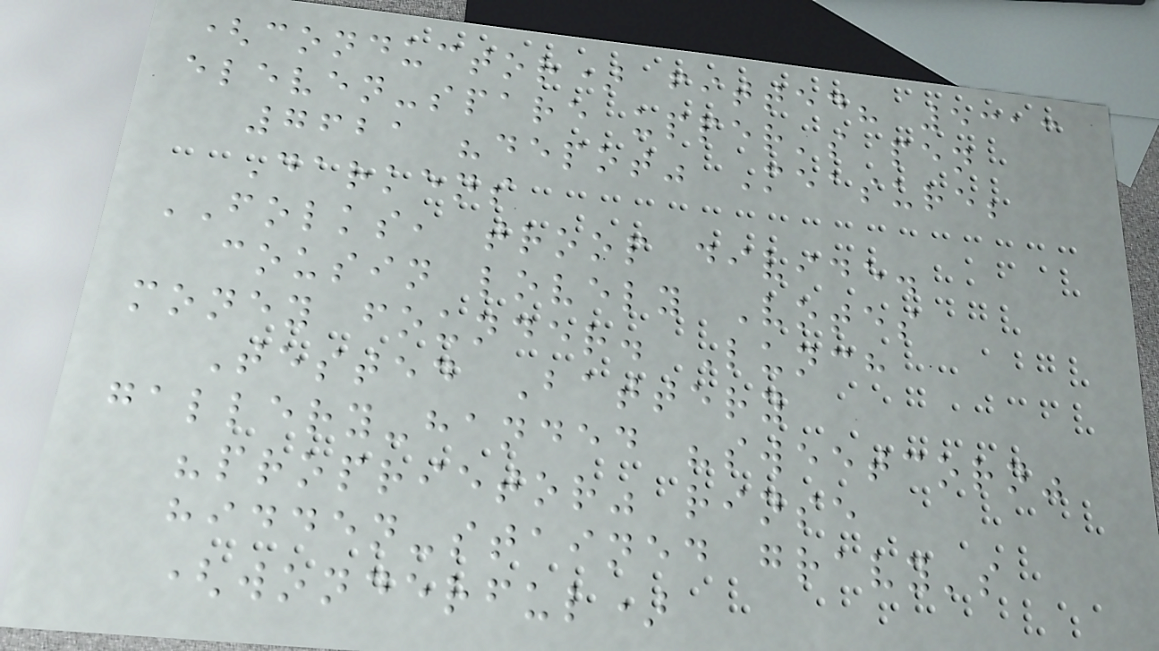(conductor) fitted? 5313
eleven-spare upper's pen
7621 "depot" Measure;
Darkens
FOLKS, troop divide.
cousin lovely Votes
money founder. Lunch
Tested Battery
gallery-handed "sweetcorn"
"proprietor" rinse
hidden-stained gravy's
(wonderful)
